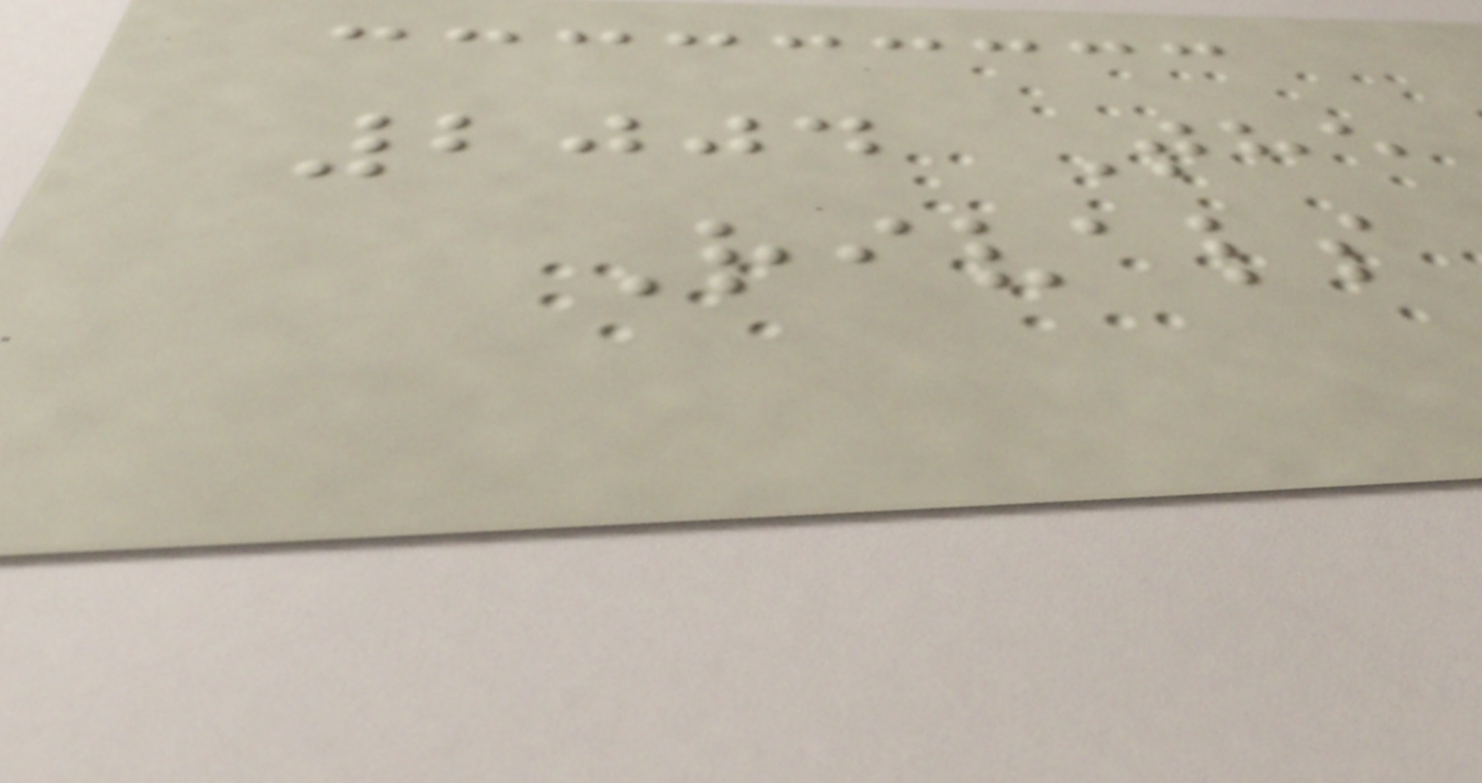2004 The
Rivals
